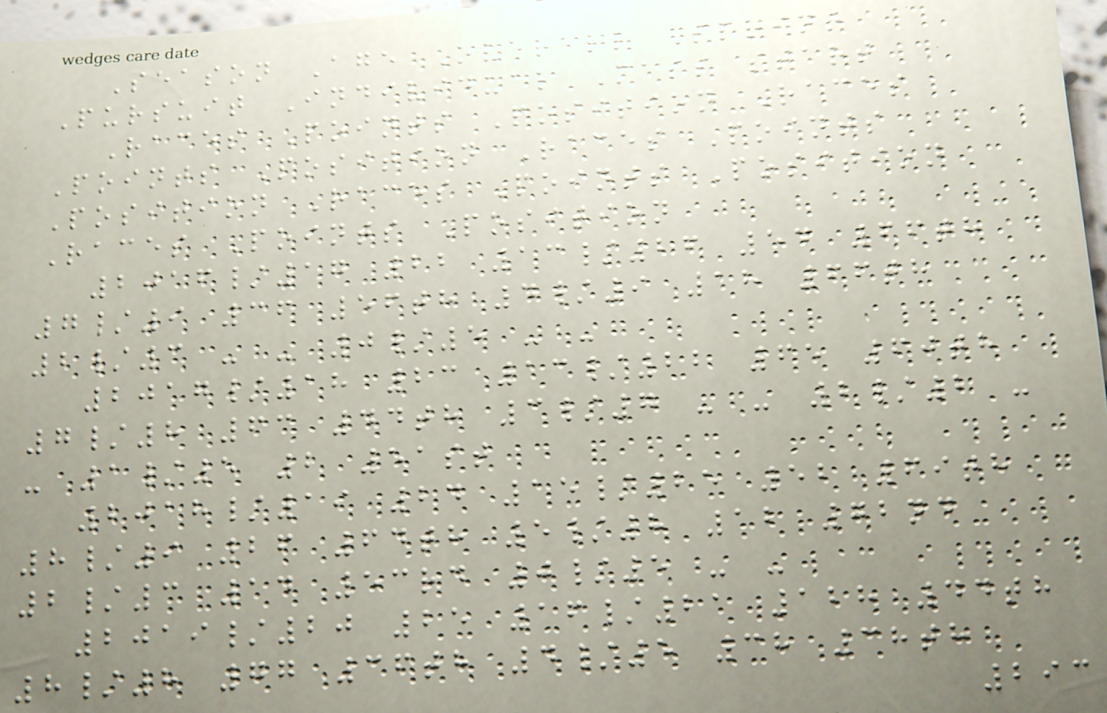Season Age Overall Sprint
Pursuit Individual Mass start
Races Points Position Races
Points Position Races Points
Position Races Points Position
Races Points Position
2016/17 22 13/26 54 66th
7/9 36 56th 4/9 18 66th
2/3 - - 0/5 - -
2017/18 23 13/22 65 60th
7/8 63 44th 3/7 - - 2/2 -
- 1/5 2 51st
2018/19 24 15/25 52 69th
8/9 26 64th 5/8 12 72nd
2/3 14 53rd 0/5 - -
2019/20 25 16/21 128 44th
8/8 77 36th 4/5 38 38th
293
